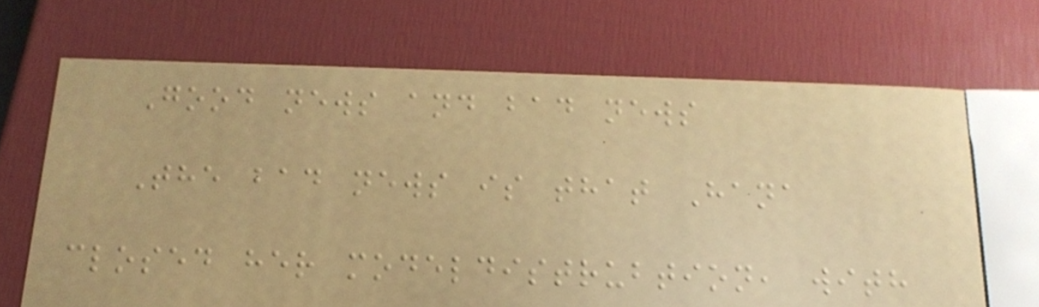Good news and bad news
The bad news is that Hana
closed her modeldistrubtion, with
